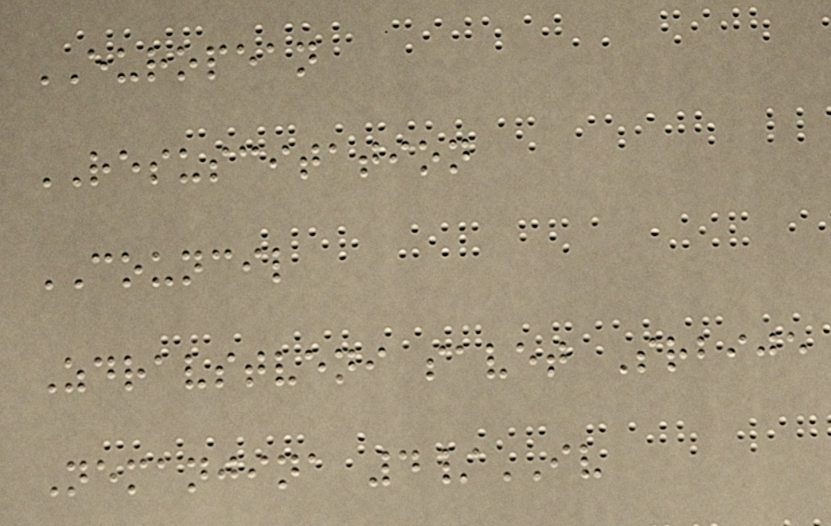EUROPEAN
RESUSCITATION
COUNCIL
Zdravstveni savet Srbije
Nemanjina 4/IV
